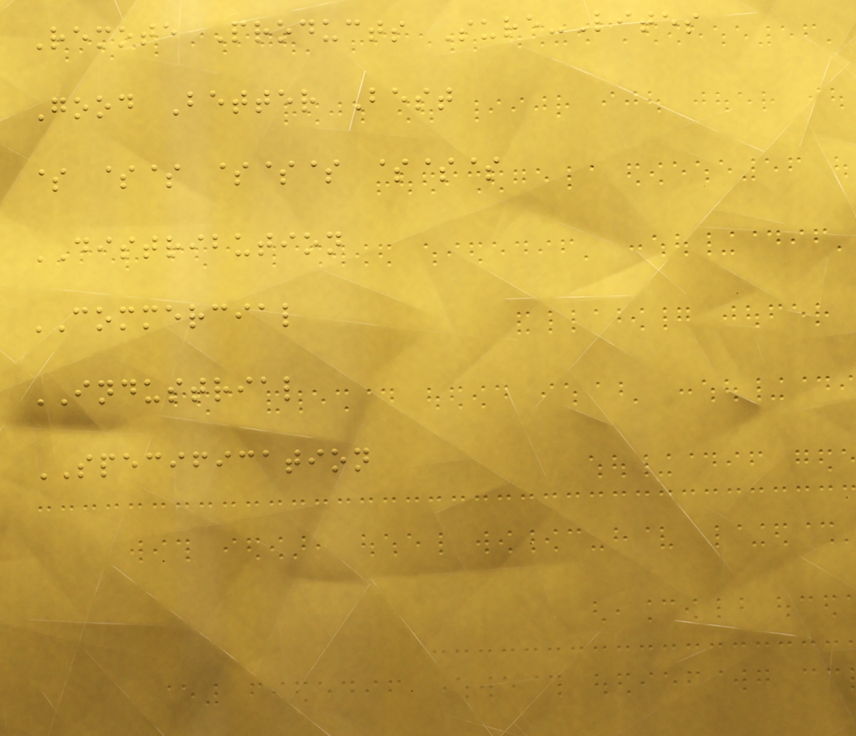Remote Products Sure-Lites
Good Better Best
$ $$ $$$ $$$
DISTRIBUTION
COMMERCIAL
INDUSTRIAL
SPECIFICATION
